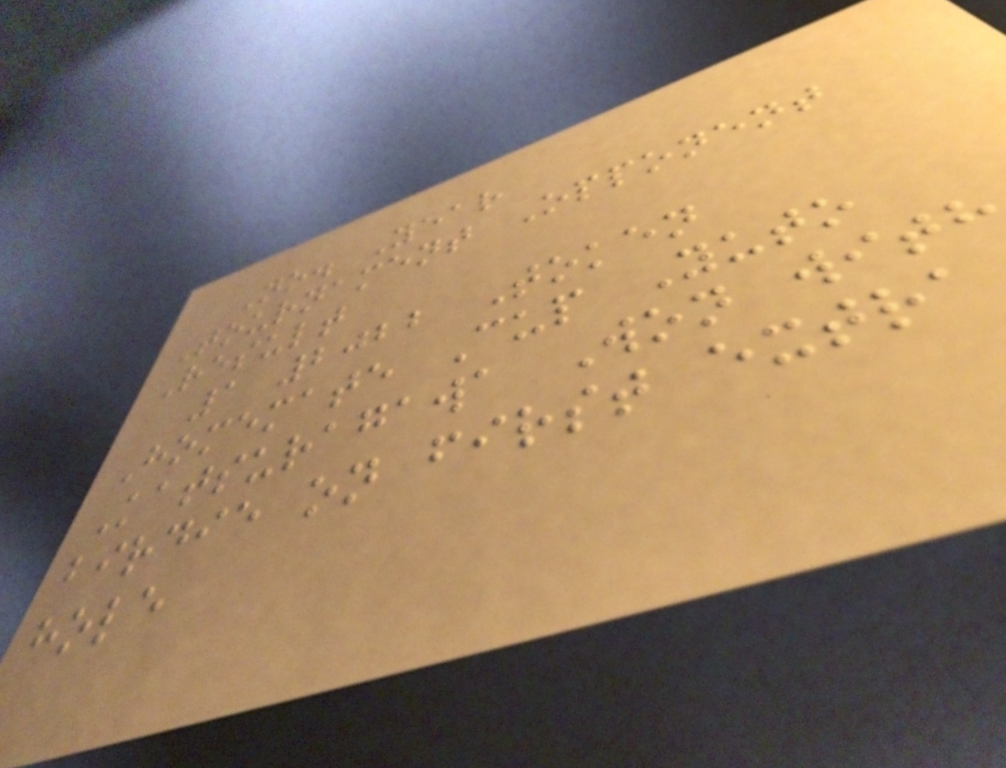No. Year
Tournament Opponent
Result
1 2022 Token
Homemate Cup Yuto
Katsuragawa Won with
birdie on first extra
hole
